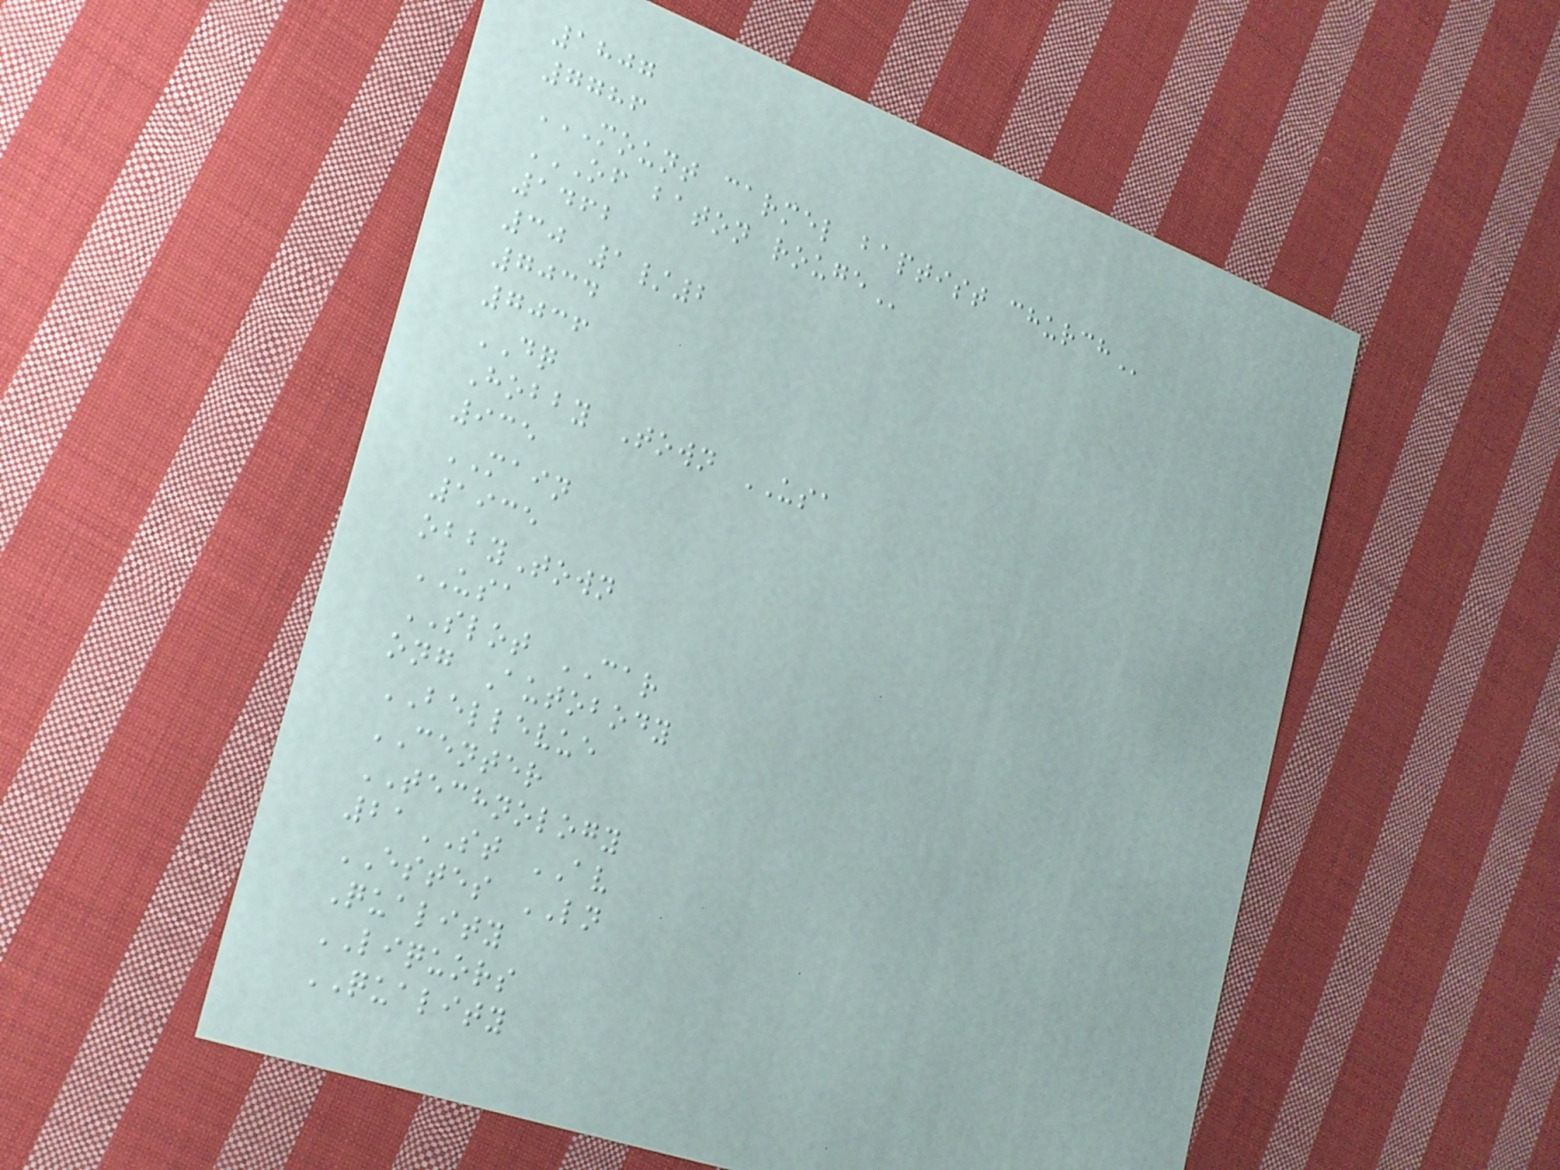1807
7786
MOUNT CARMEL BAPTIST CHURCH
OF BATON ROUGE
1462
30 1/2
7034
7036
DQ
Hobby Town USA
935
MAIN
1935
obbyTown
USA
SLOT CAR
ong Autobody
BELLEVUE
CENTER
TECHNOLOGY
21ST AV
ESTES LN
Quality
LIQUORS
QUALITY
